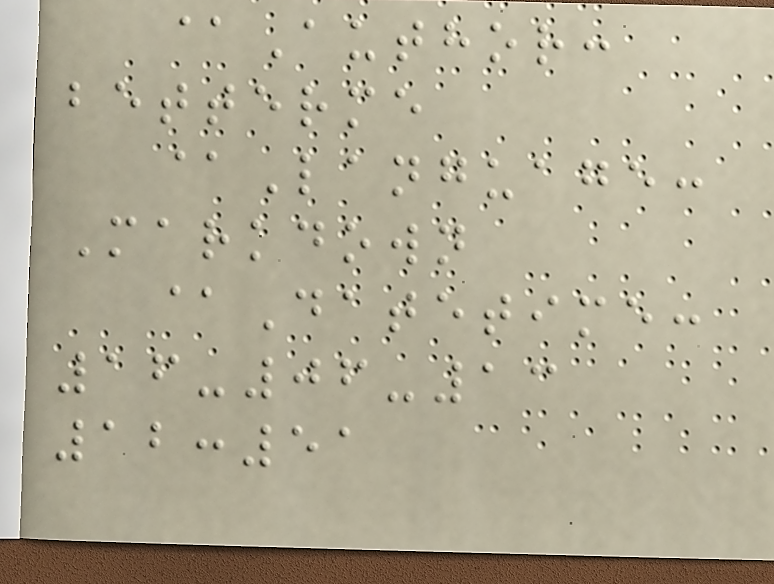@Author:
betterme
@Language:
Markdown
@Datetime:
16-06-13
12:51
